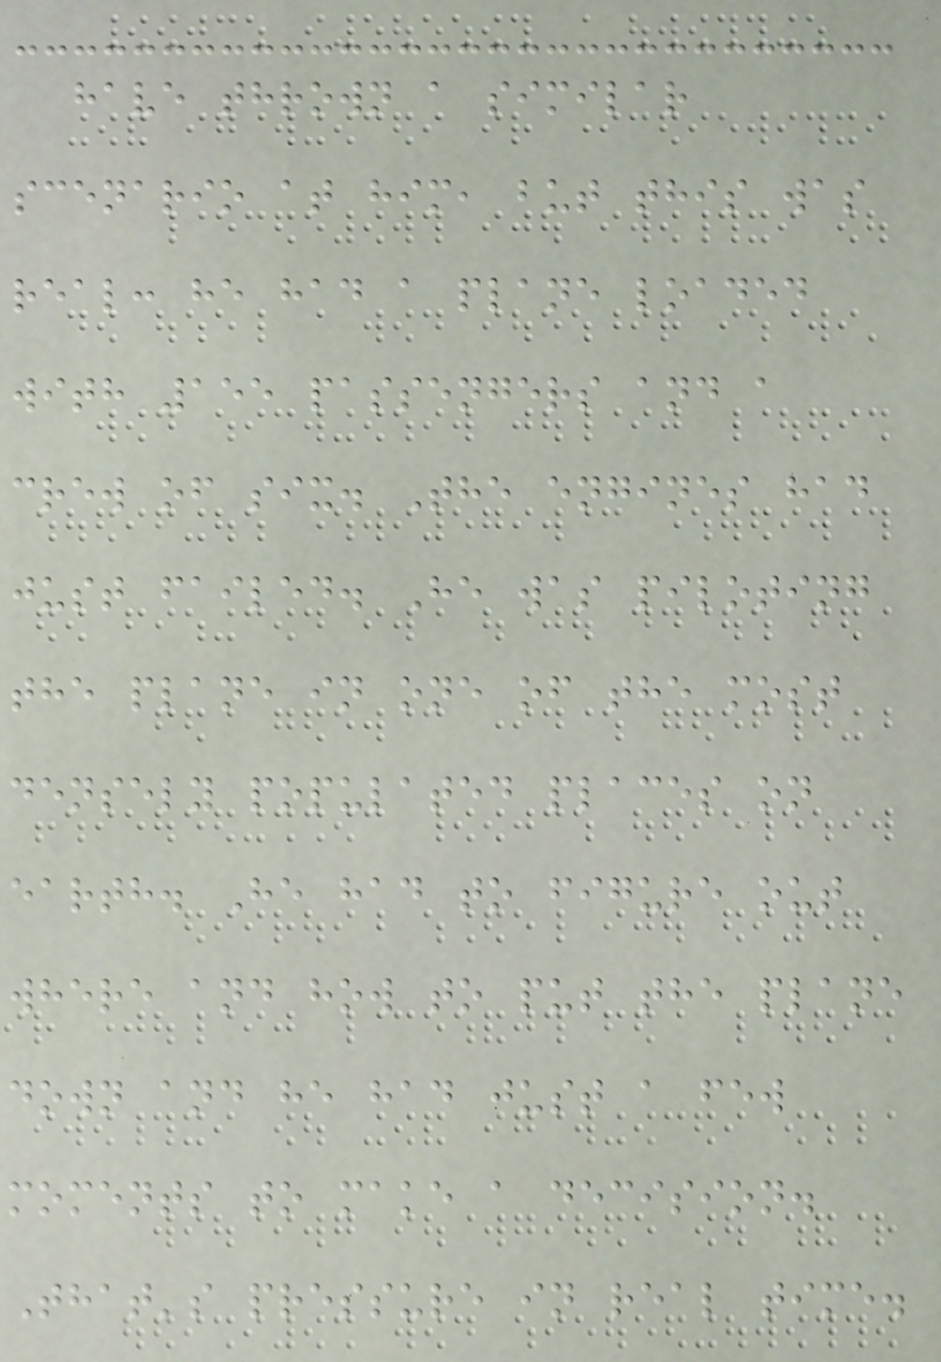have thrown a similar
scenario at him, but this was
real: he had a plane loaded
with 155 passengers and a
crew of six. The engines had
just failed. He was piloting
the plane in one of the most
densely populated places on
earth. He had to figure out
where and how to put the plane
down and he had just a few
moments to make a decision.
That's pressure in real time.
